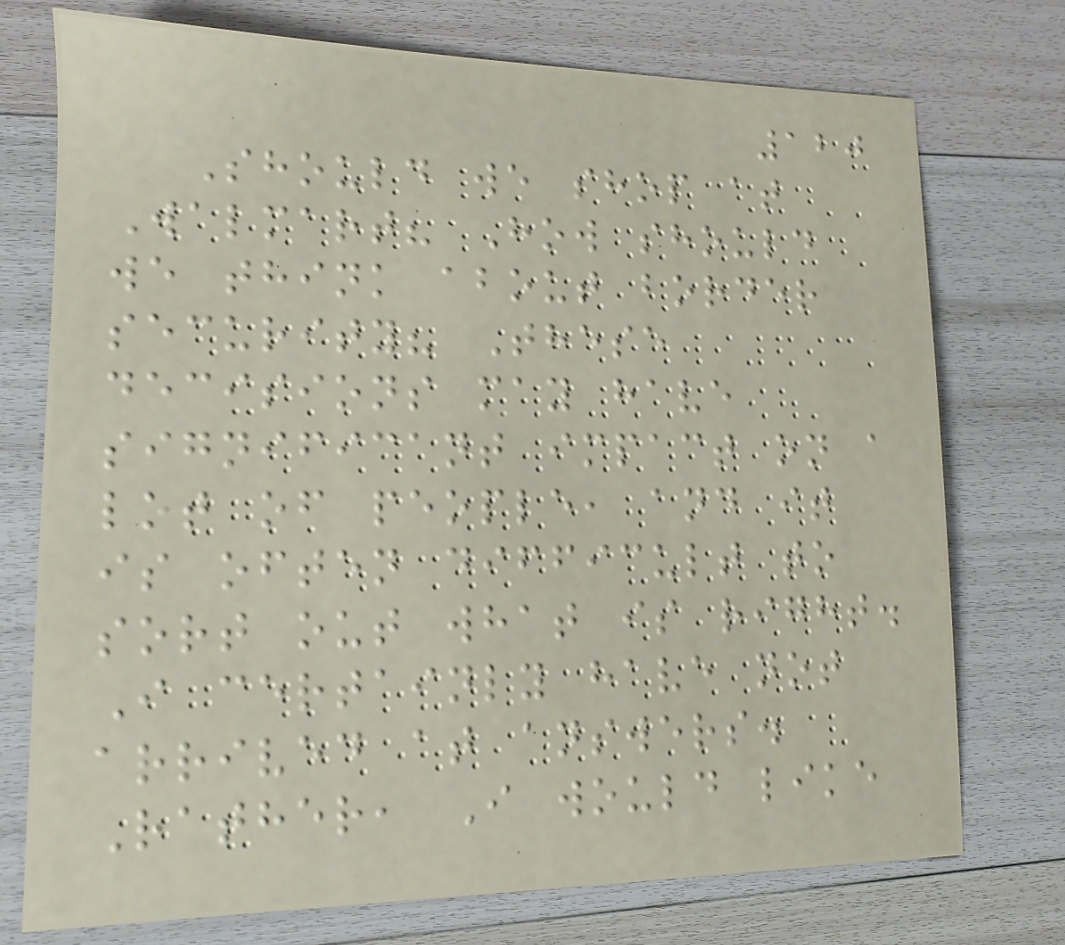120
Should we shop at
Walmart? How should
we think about border
security? These
decisions may have
significant impact on a
lot of people, and it
is often difficult to
sort out what is right.
I certainly have not
arrived at answers.
Rather, I would like
